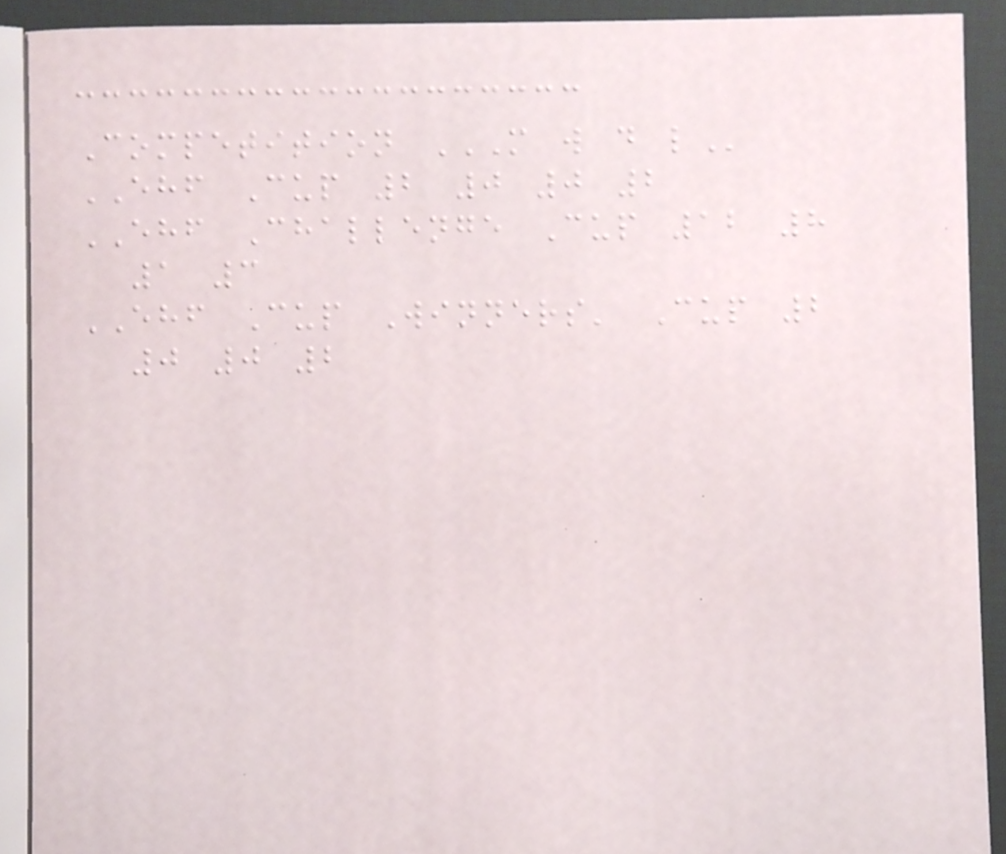Competition M W D L
EHF Cup 2 0 0 2
EHF Challenge Cup 12 8
1 3
EHF Cup Winners' Cup 2
0 0 2
